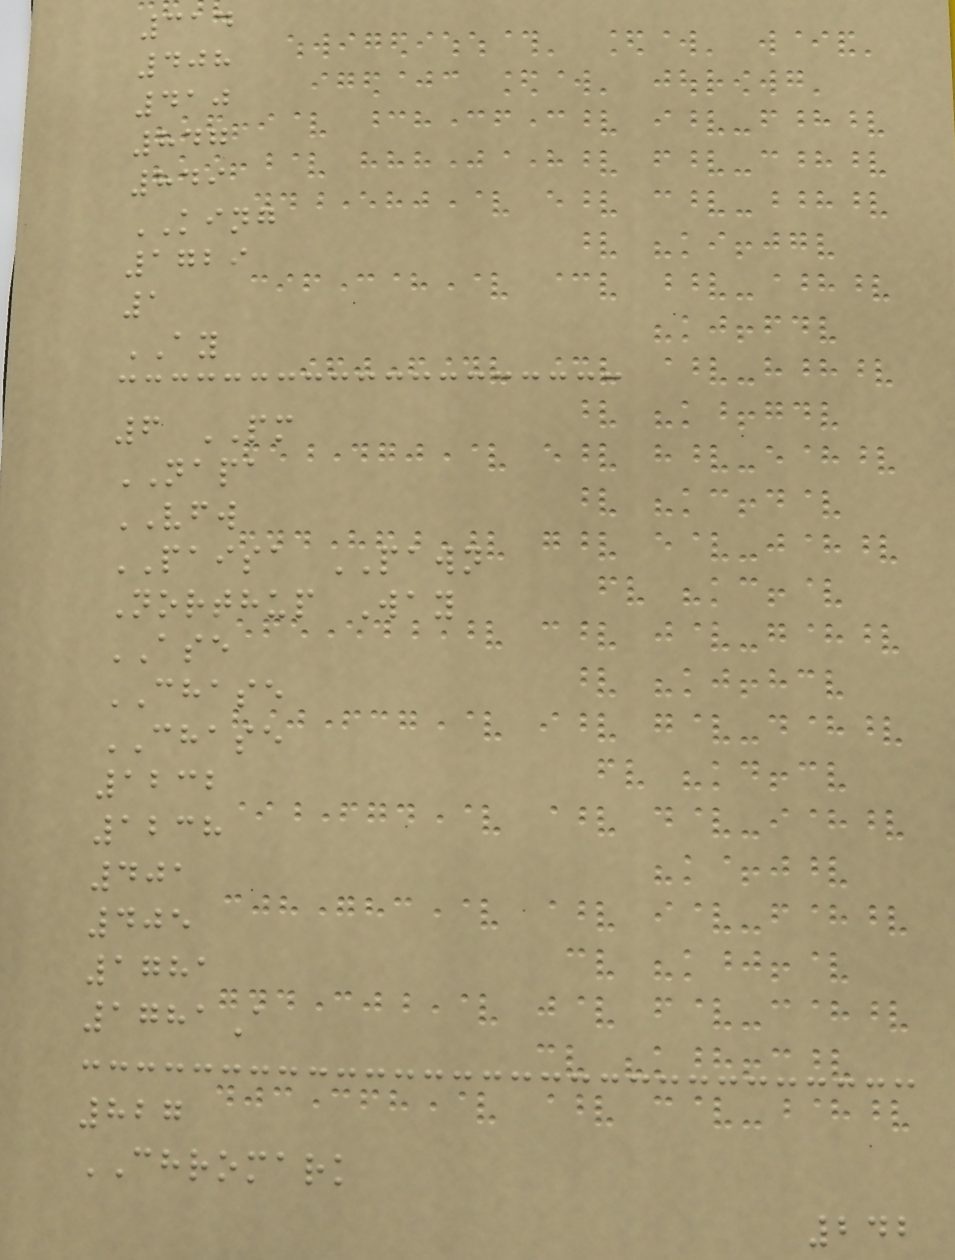314
408
410
847
849
KING
1729
1
AY
6 PM
NAPA
VFW
PAISA PAWN
Northup Way
ASE
CHASE
CHASE
1232
1238
401
405
1781
1781A
827
CHROMARK
242
